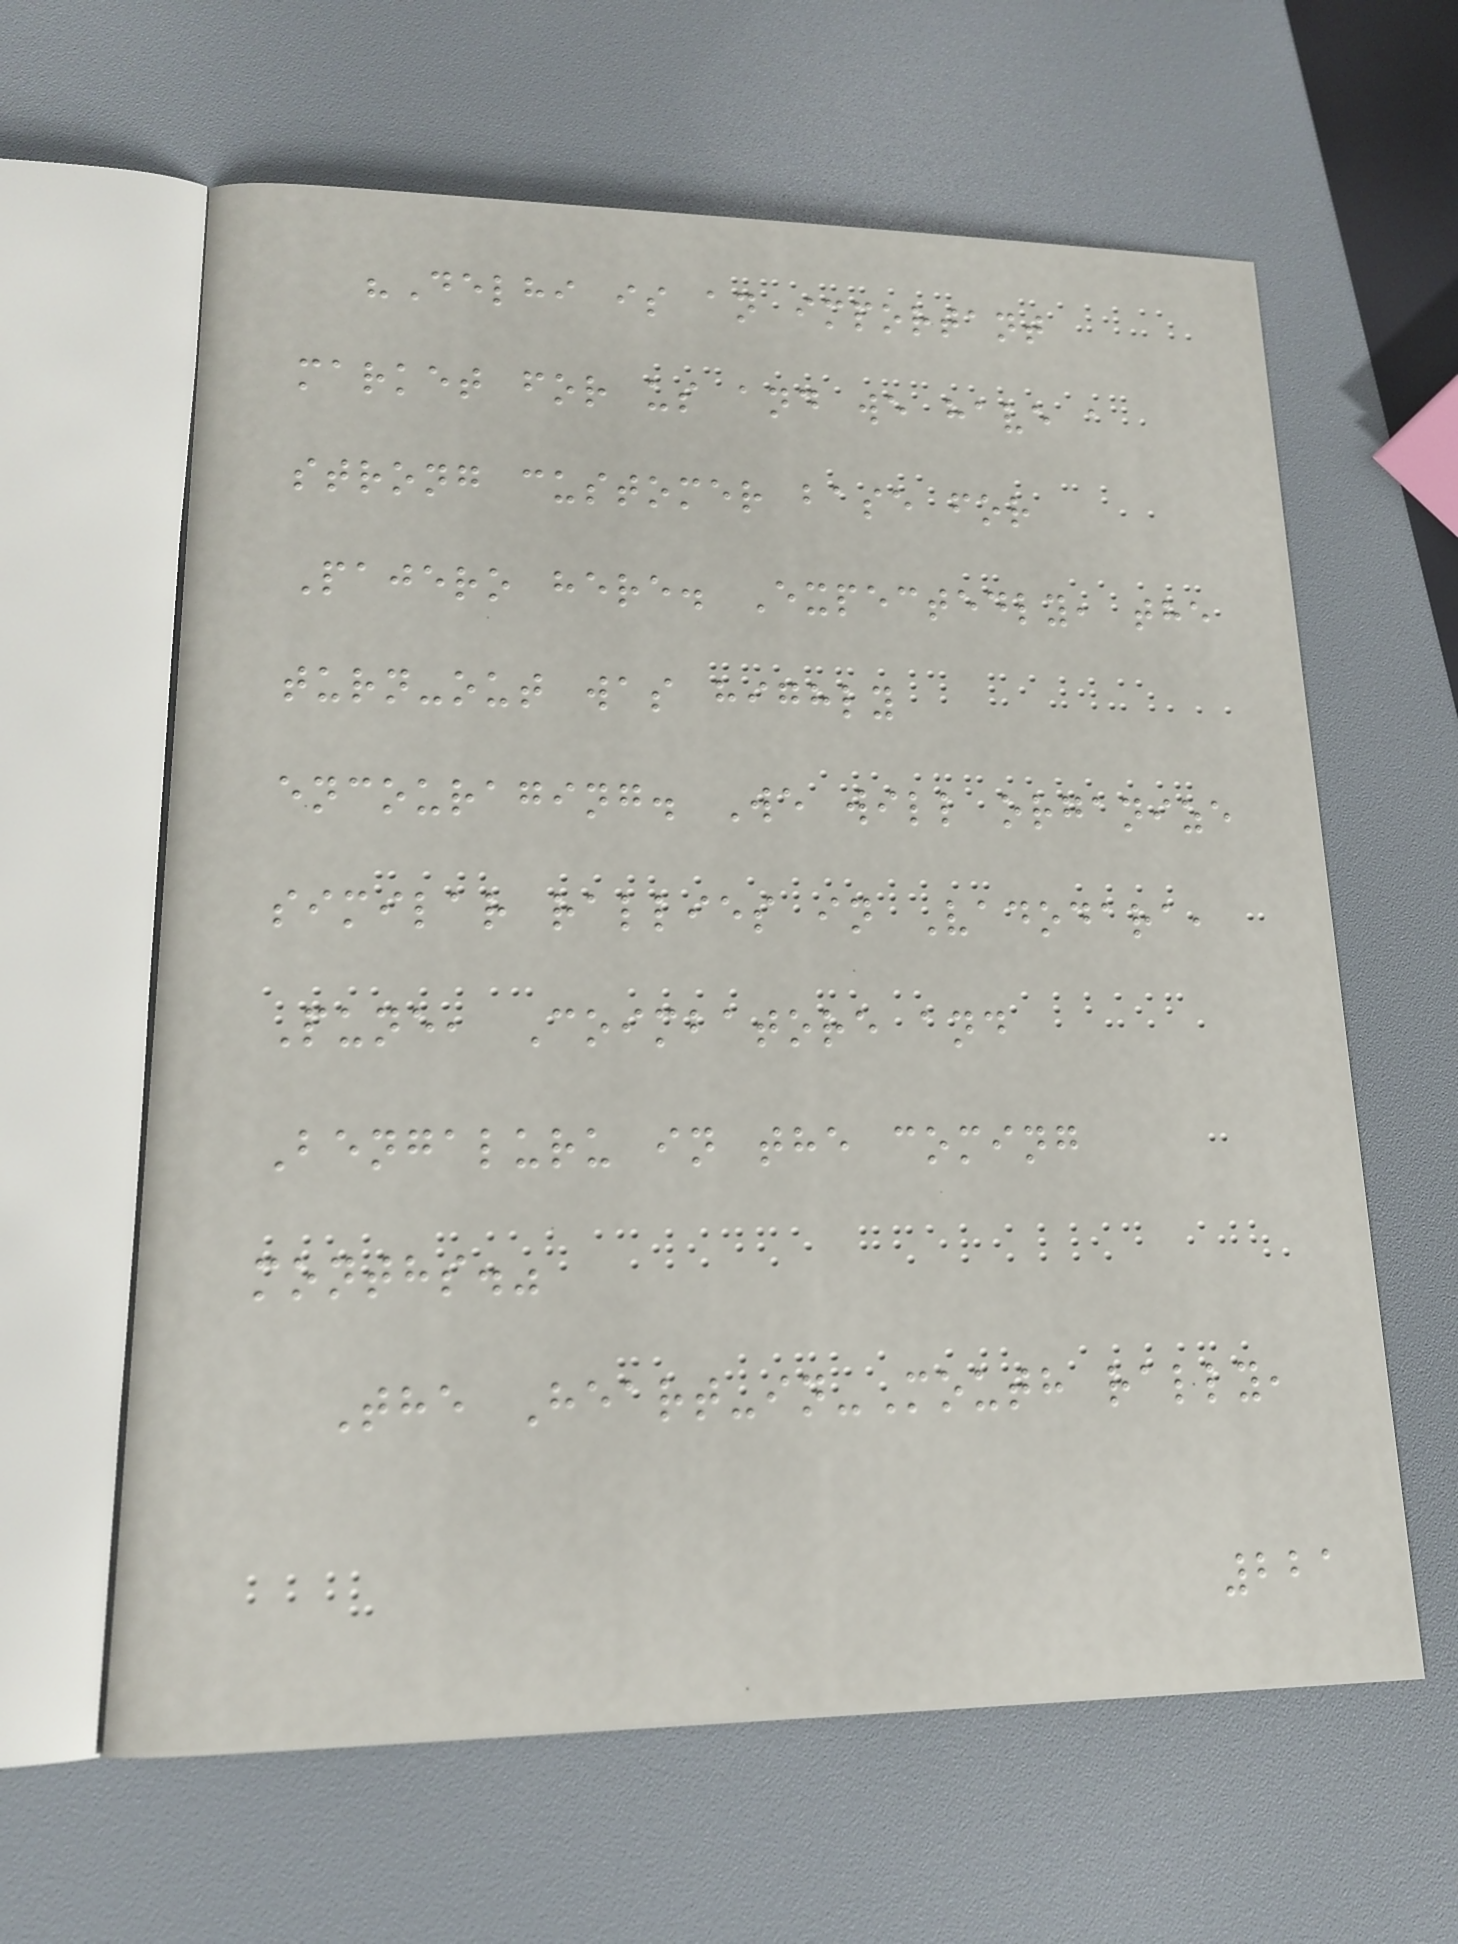"Delhi is an important
market for us and we have a
strong customer base for
Pajero here. Expectedly, the
turn-out was highly
encouraging. We will organize
similar rallies in Vadodara,
Pune, Coimbatore and
Bengaluru in the coming
months."
The Heart-in-Mouth rally,
221
